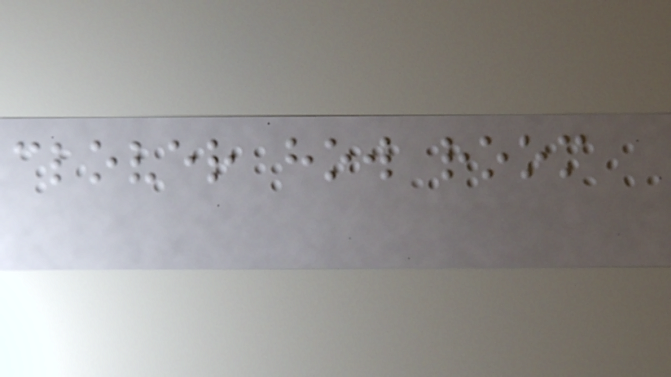clover how room
